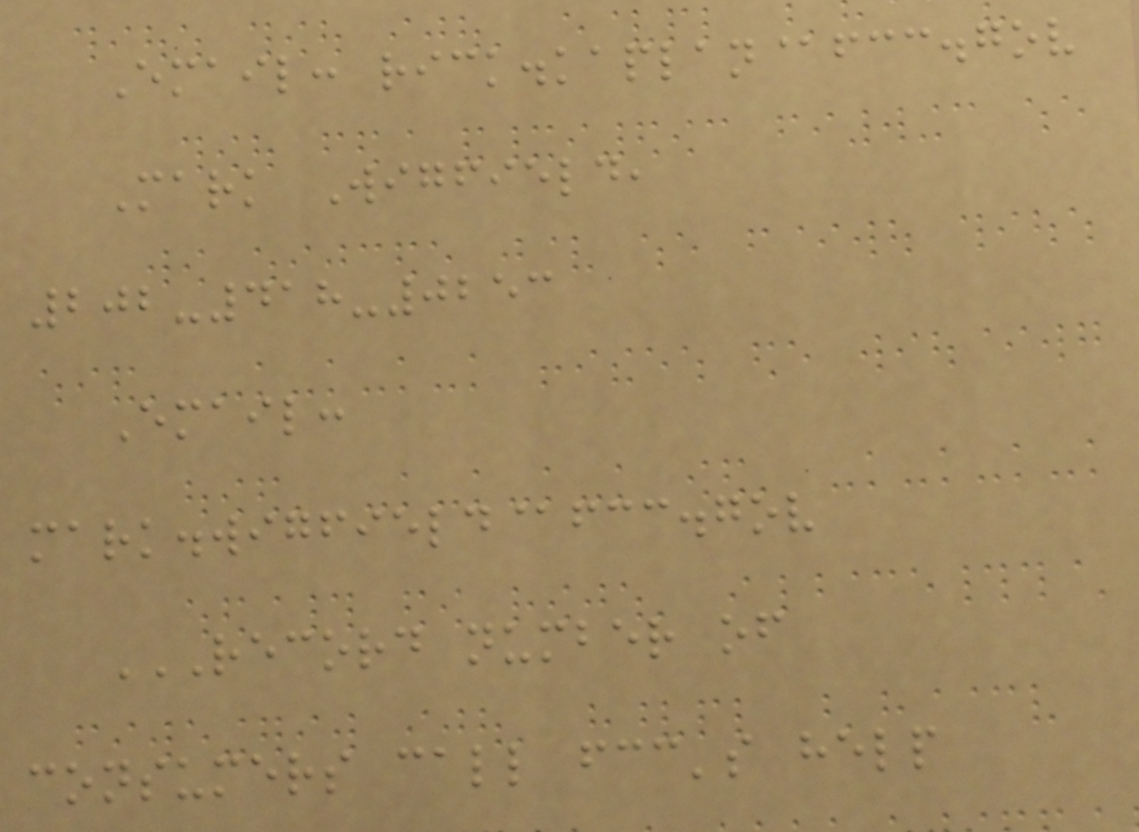Email: rick.kaplan@fcc.gov
Mark Wigfield,
202-418-0253
Email:
mark.wigfield@fcc.gov
RECORD NUMBER OF
CONSUMERS CALL FCC'S HELP
